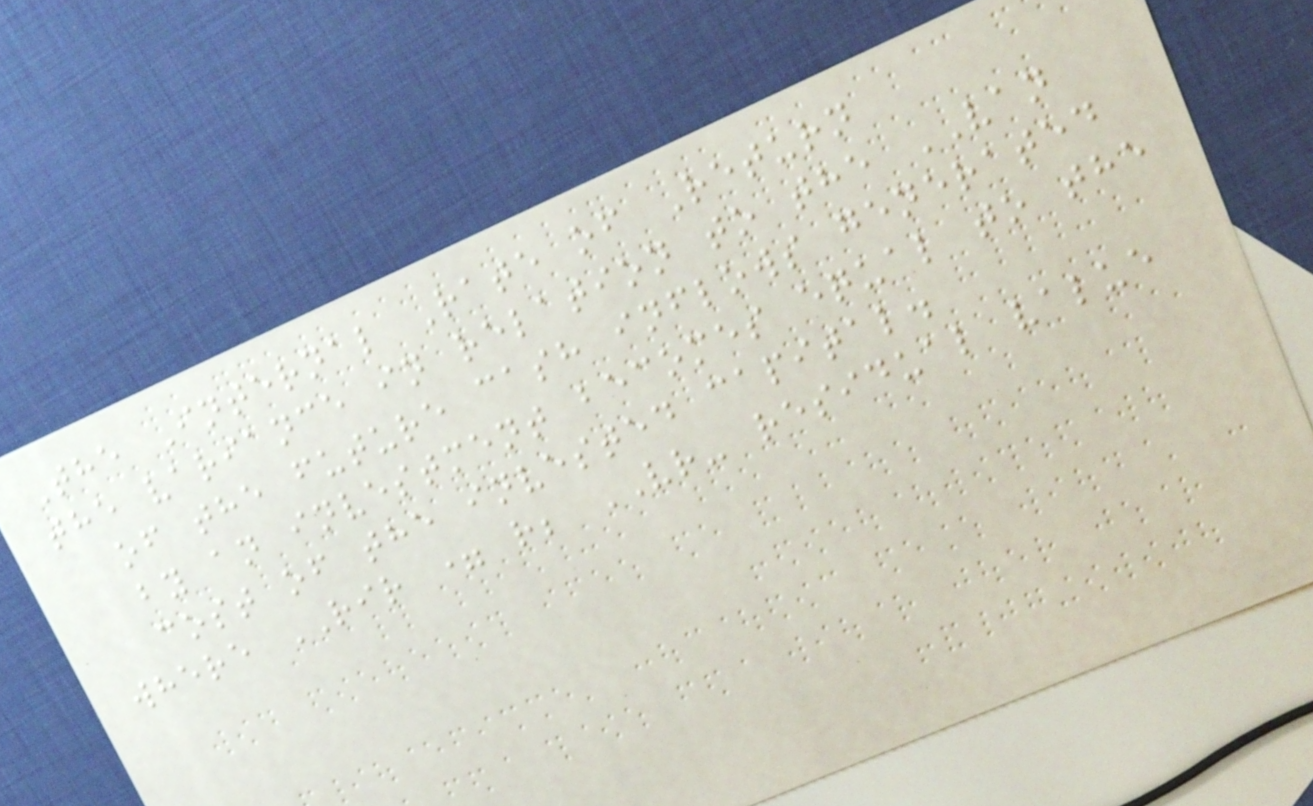The Internal Rate of Return
the variance in relation to the VAN
of the future cash inflows generated
by an investment becomes equal to the
cost of the invested capital.
where RIR = r; VR- residual value
